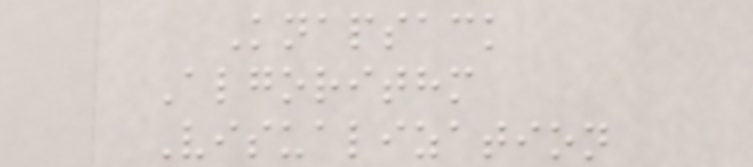Knapsack
Algorithm
Visualization
